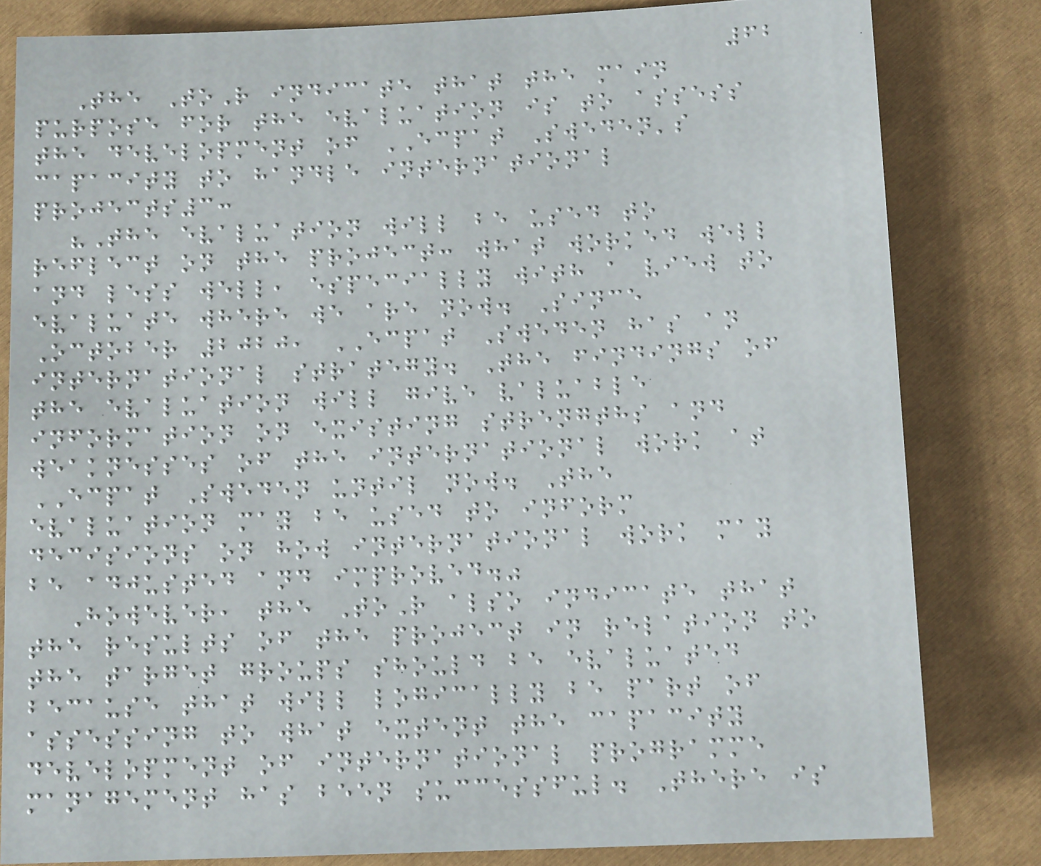62
The ToR indicate that the main
purpose for the evaluation is to assess
the development of ECPAT Sweden's
capacity to handle international
projects3:
"The evaluation will be used to
reflect on the project: what worked well
and less well, especially with a view to
evaluate where we are now. Since
October 2020, ECPAT Sweden has an
international strategy. The findings of
the evaluation will give valuable
information on existing strengths and
weaknesses of the international work at
ECPAT Sweden until now. The
evaluation may be used to inform
decisions on how international work may
be adjusted and improved."
However, the ToR also indicate that
the results of the project in relation to
the target groups should be evaluated
because that will logically be part of
assessing to what extent the capacity
development of international programme
management has been successful. There is
